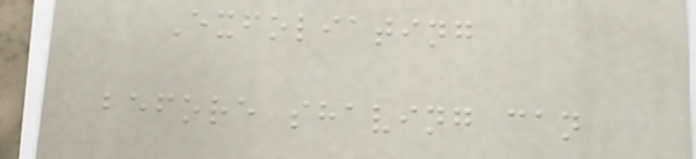Exfoliating
before shaving can
